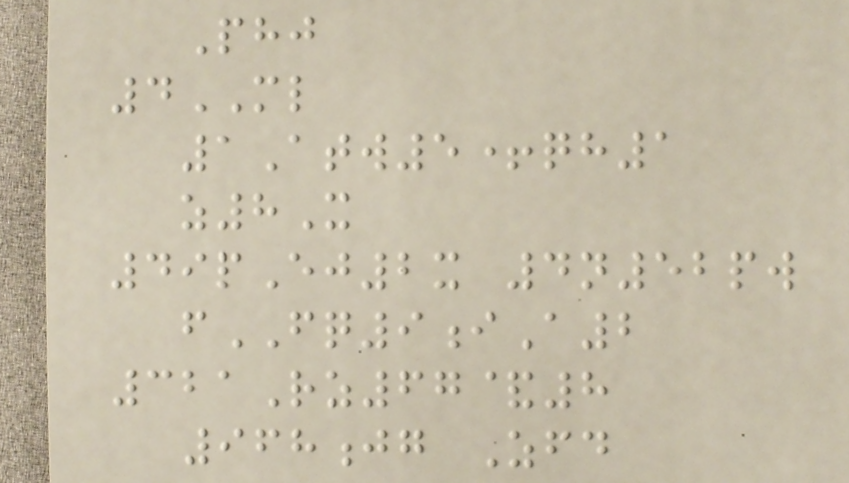Phj
4ML
1Atw5+qh1
z8X
49pEj2x 4n52pw
fFQ9iA2
321Rz67&8
968jg Zfd
